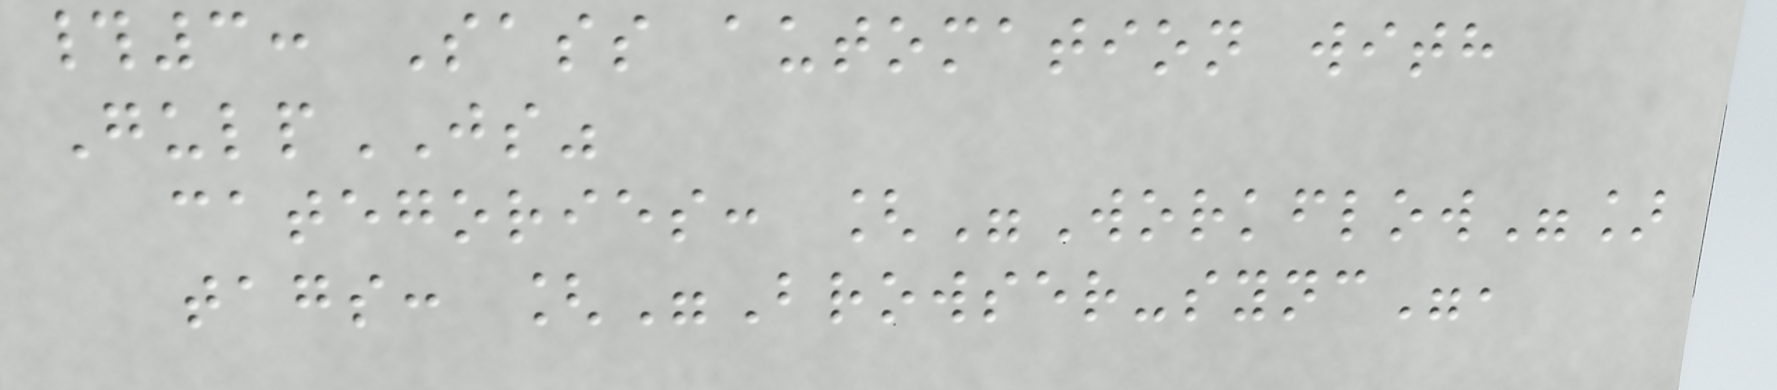#3: Sass automation with
GulpJS"
categories: ["Workflow"]
tags: ["Browser-sync",
